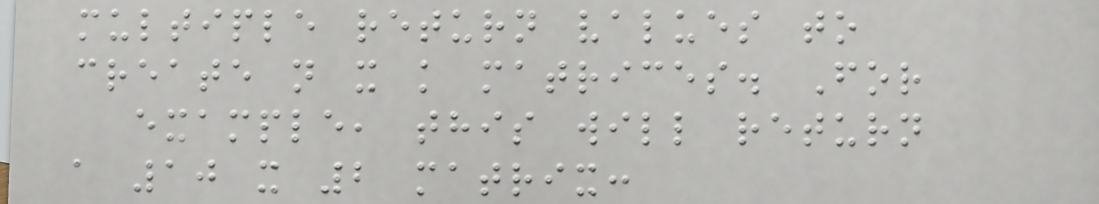multiple return values to
create n x k matrices. For
example, this will return
a 10 x 2 matrix:
